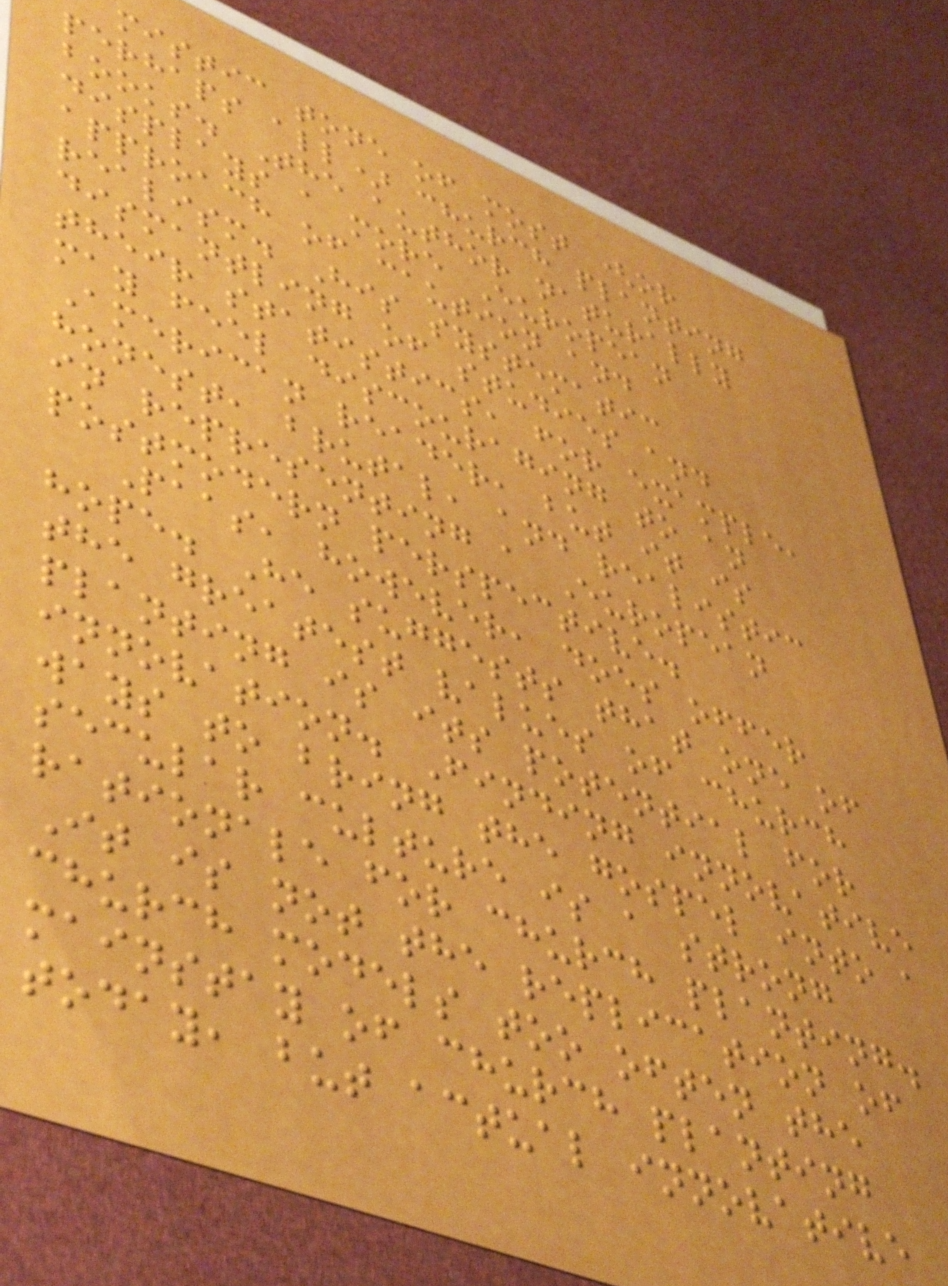mistic tone of most (or
perhaps all) church planting
books. The author naturally
displays a more European
approach of caution and
realism. His systematic
dismantling of studies and
their statistics, for example,
may feel discouraging to an
American reader, but it is
honest, brutal, and realistic
in representing a European
postmodern perspective.
Paas, however, does offer
hope. He suggests that one of
the greatest values of church
planting is its potential for
innovation. Finding innovative
ways to bring the gospel into a
secular culture is a strong
rationale for church planting.
It is not the replication of
church models too often the
mainstay of church planting
today, but actual innovative
